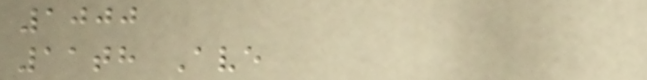1000
11th Ave
